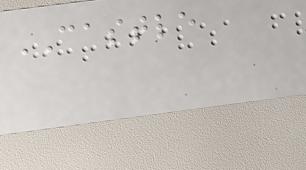CASTLE
